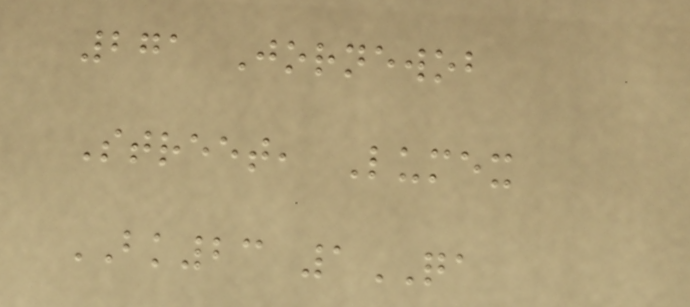271 Jornewob
Street, Lumex
BK23 1QA
